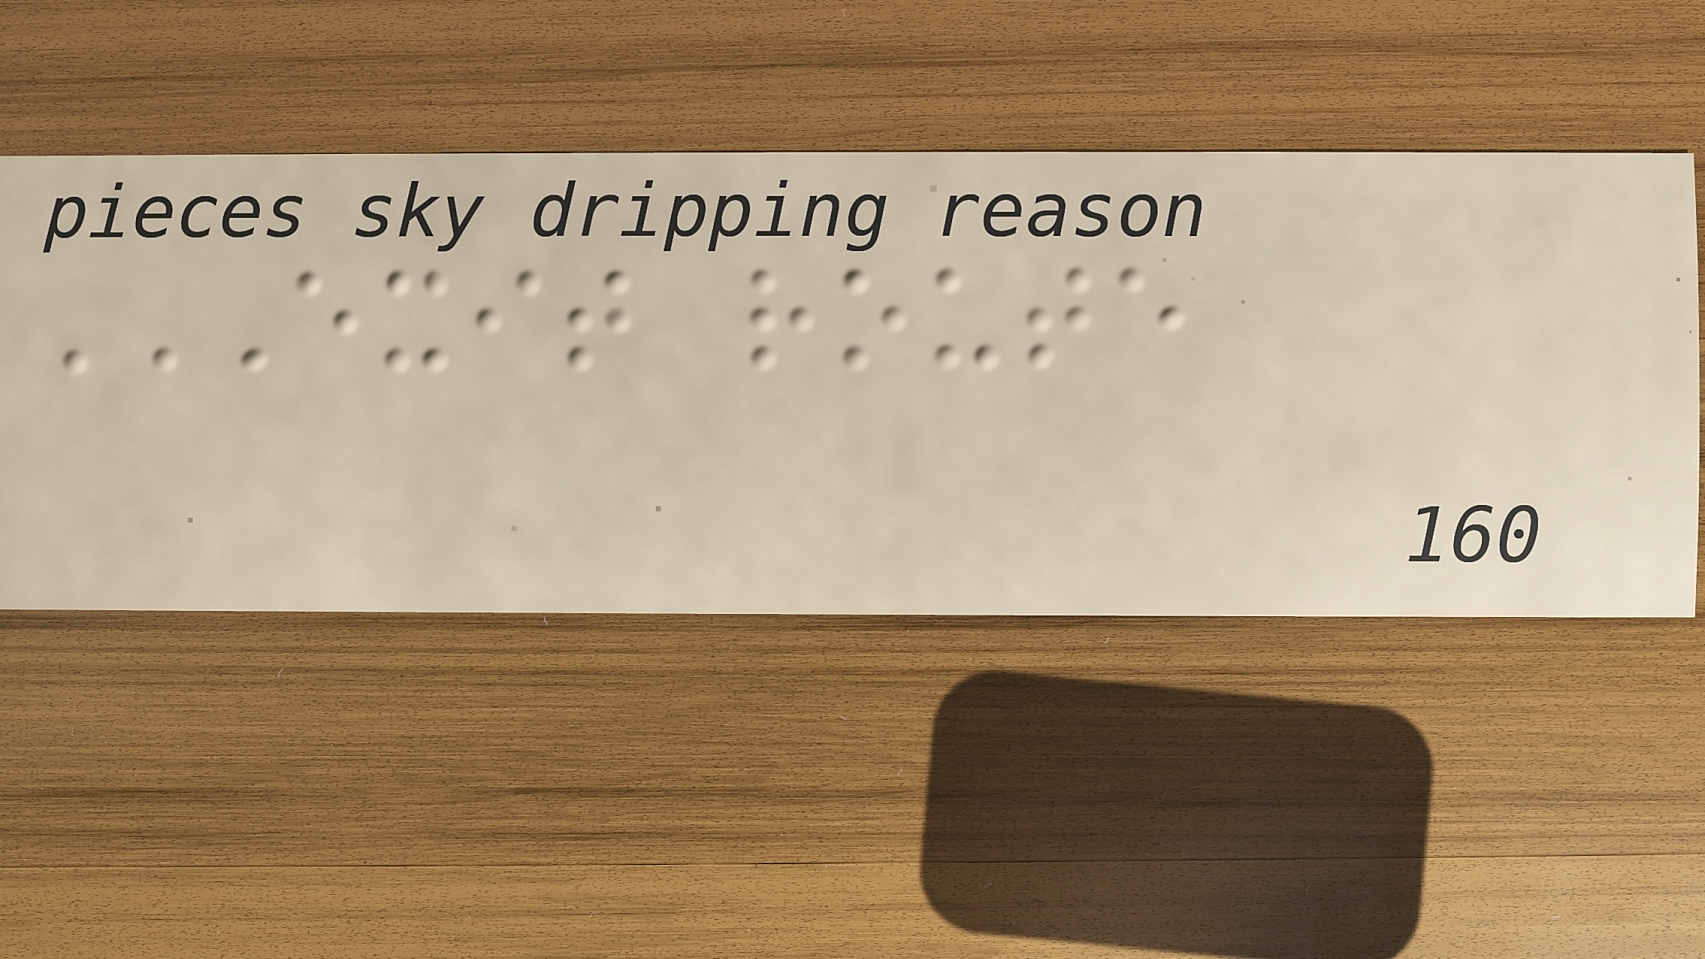EXIT ROUTE
